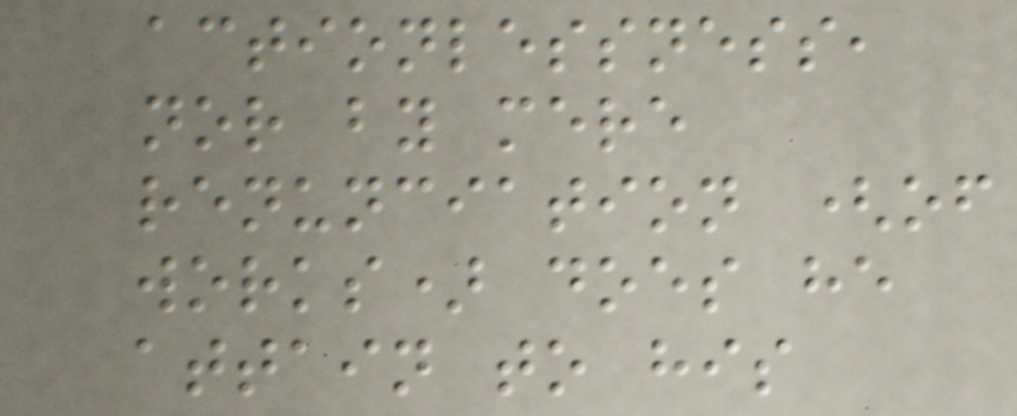actionlessness,
nor by mere
renunciation (of
works) does he
attain to his
